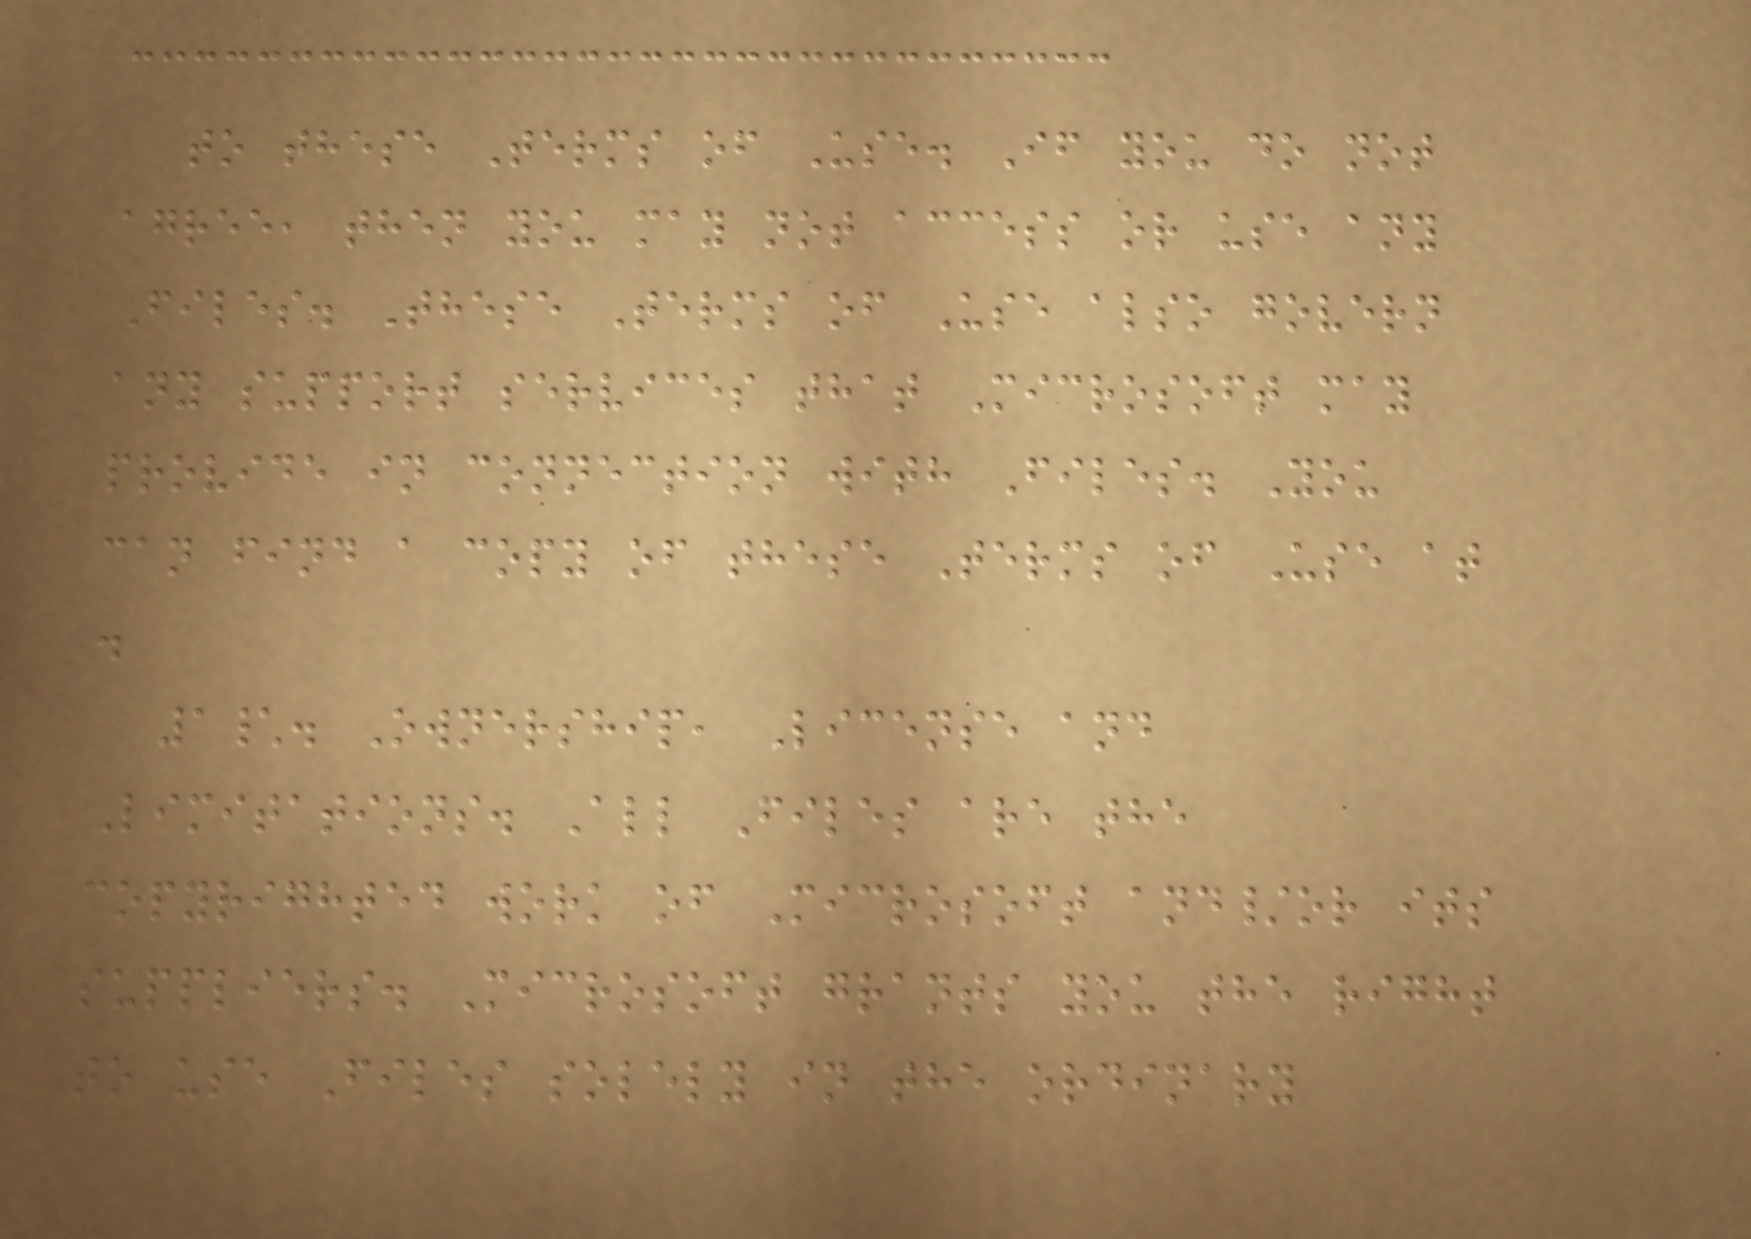to these Terms of Use. If you do not
agree, then you may not access or use any
Files. These Terms of Use also govern
any support services that Microsoft may
provide in connection with Files. You
can find a copy of these Terms of Use at
.
1\. Ownership, License and
Limitations. All Files are the
copyrighted work of Microsoft and/or its
suppliers. Microsoft grants you the right
to use Files solely in the ordinary
